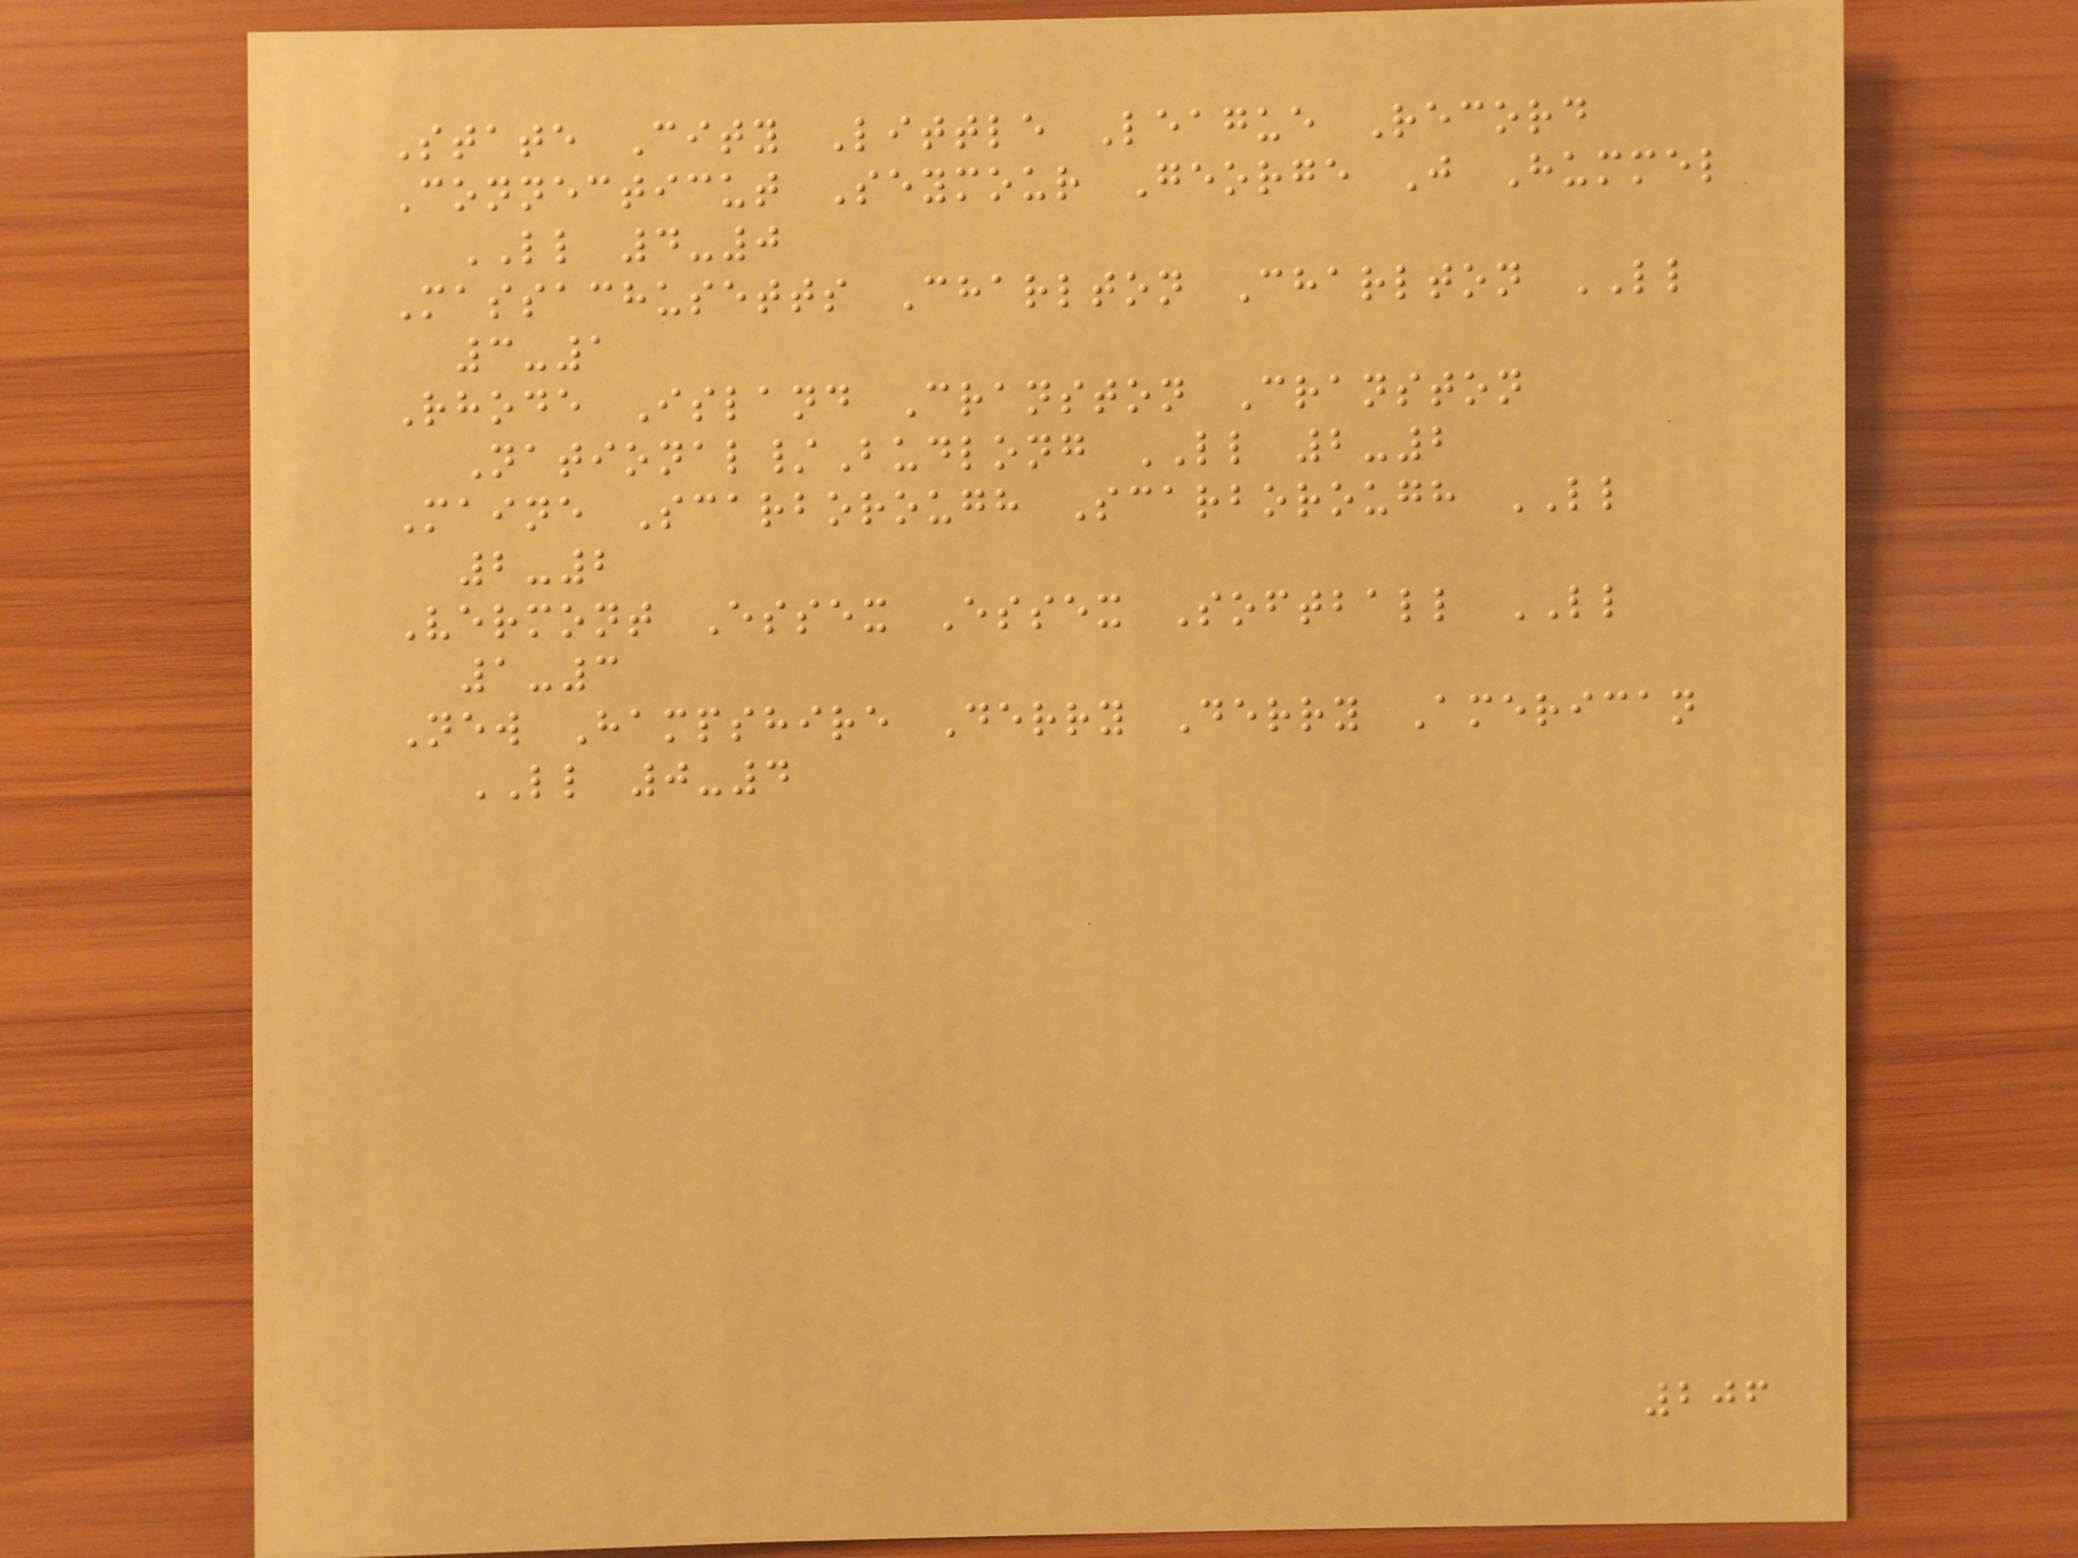State City Little League Record
Connecticut Seymour George J Hummel
LL 4-0
Massachusetts Charlton Charlton LL
3-1
Rhode Island Cranston Cranston
National/Budlong LL 2-2
Maine Scarborough Scarborough LL
2-2
Vermont Essex Essex Softball LL
1-3
New Hampshire Derry Derry American
LL 0-4
206
